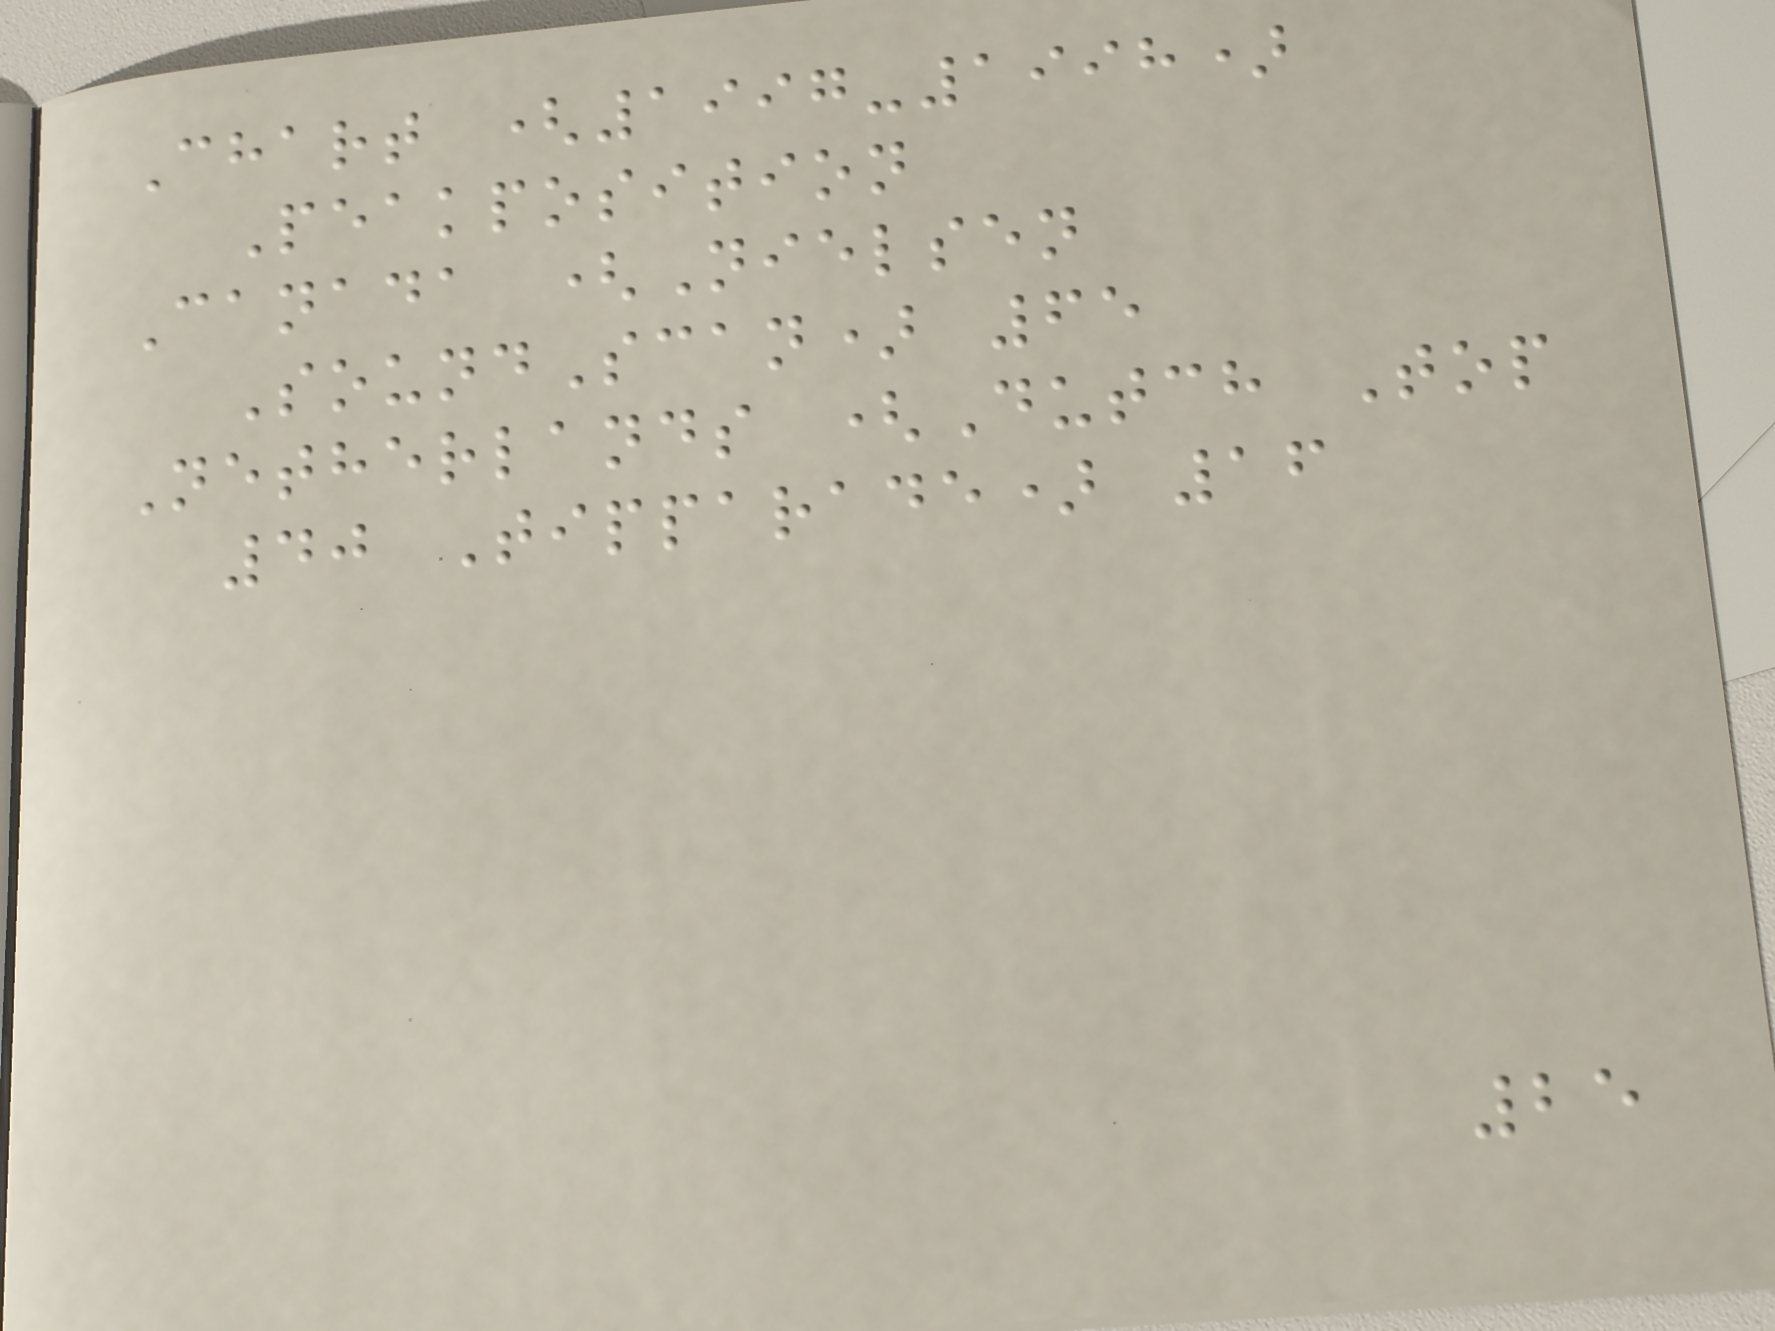Chart (1997-1998)
Peakposition
Canada (Nielsen
SoundScan) 65
Netherlands (Dutch Top
40 Tipparade) 16
25
